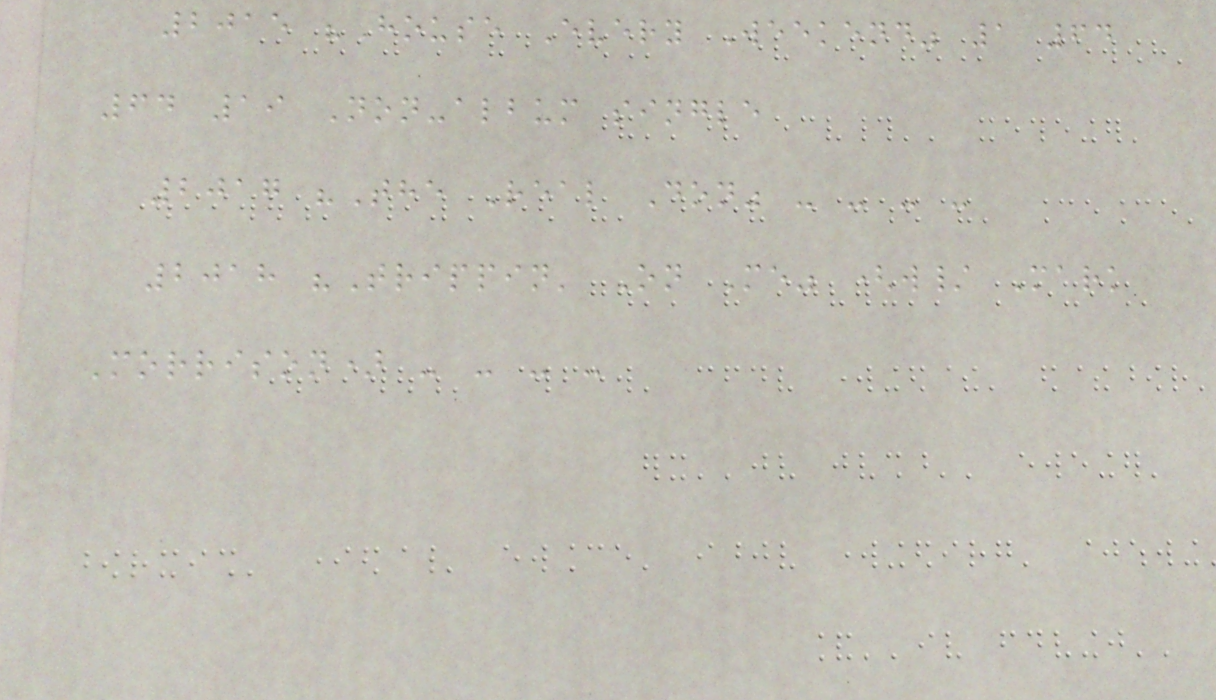2015 "House Every Weekend" 1 64
64 19 Non-album single
2017 "The Real Don" - - - -
2018 "Trippin' On Me" (w/ Mark
Morrison) - - - -
